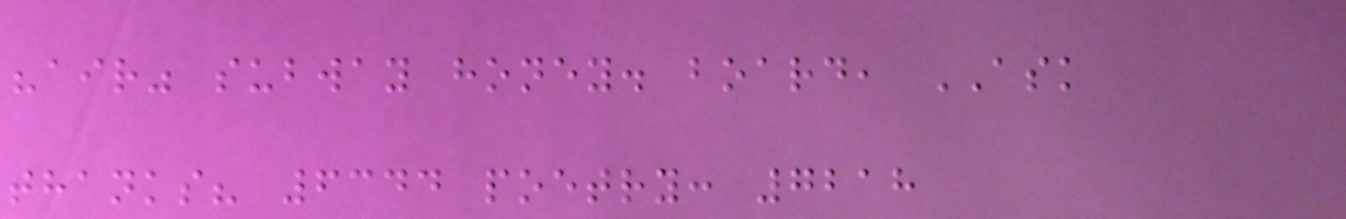"air" subway honey. board, ASK
thanks? 6344 poetry: 7218
